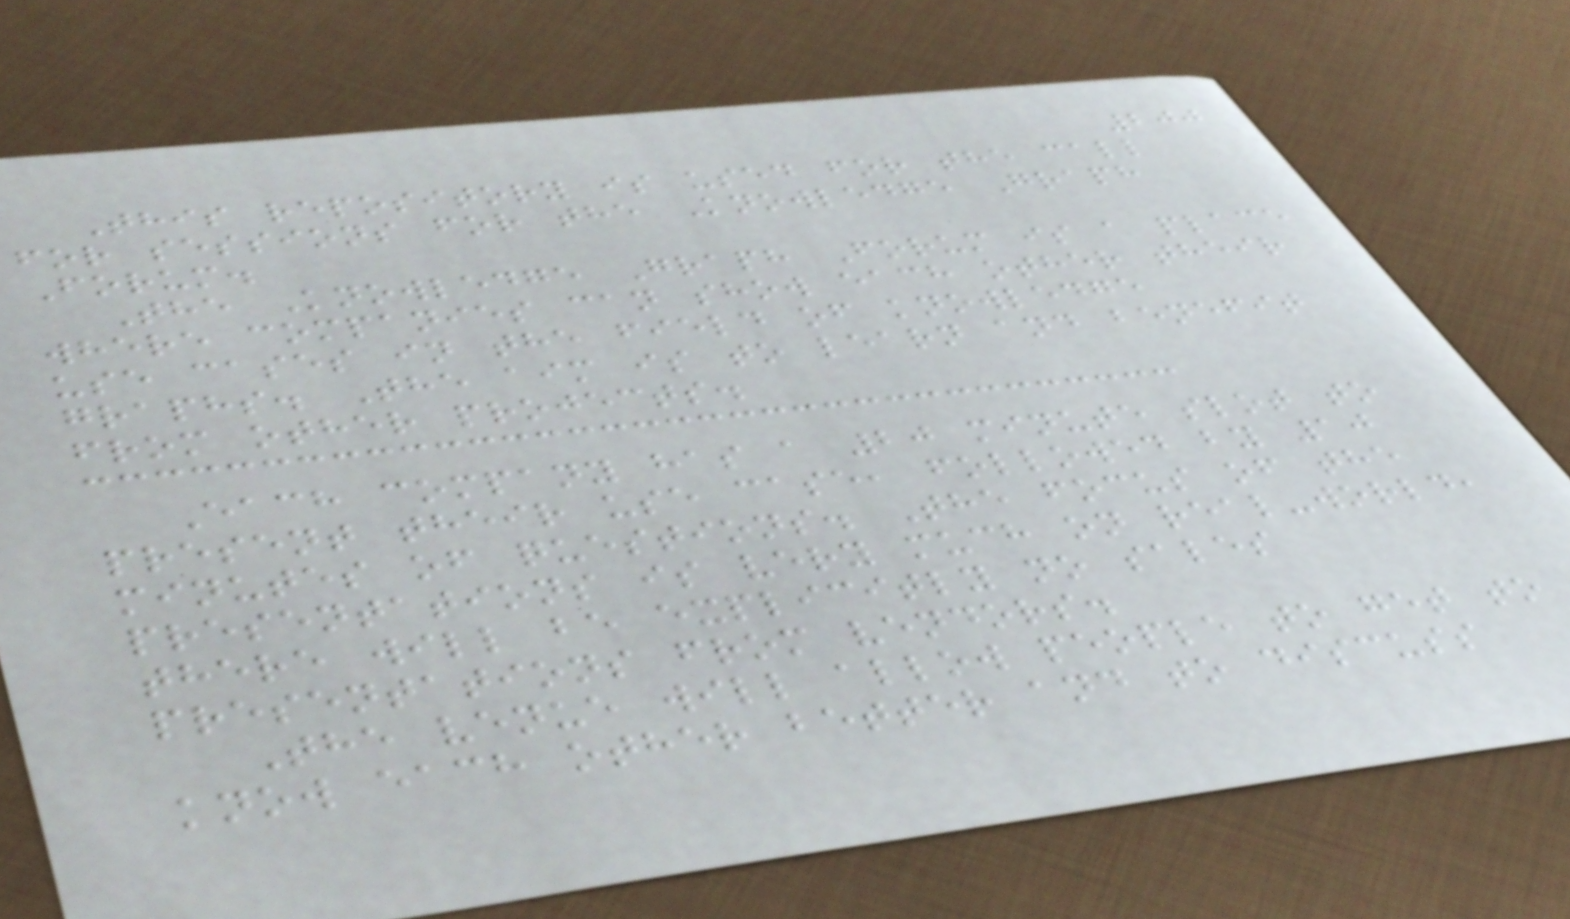200
This repository is used for the call
for sessions for the Knowledge Graph
Forum.
The Knowledge Graph Forum is a place
where companies can show each other their
use cases in the field of knowledge
graphs. The aim is to learn and benefit
from other projects.
Each company has a 20 minute slot to
present their use case, followed by 10
minutes of questions. The focus of the
presentations is very much on real-world,
there will be explicitly no sales
presentations from vendors.
The venue will allow people to get to
know each other better and to discuss
